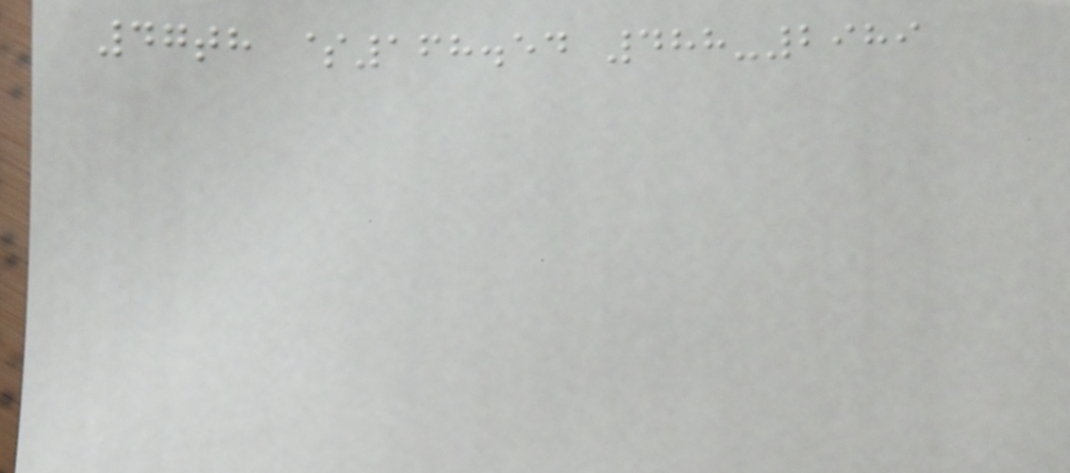47th $168.54 488-2989
